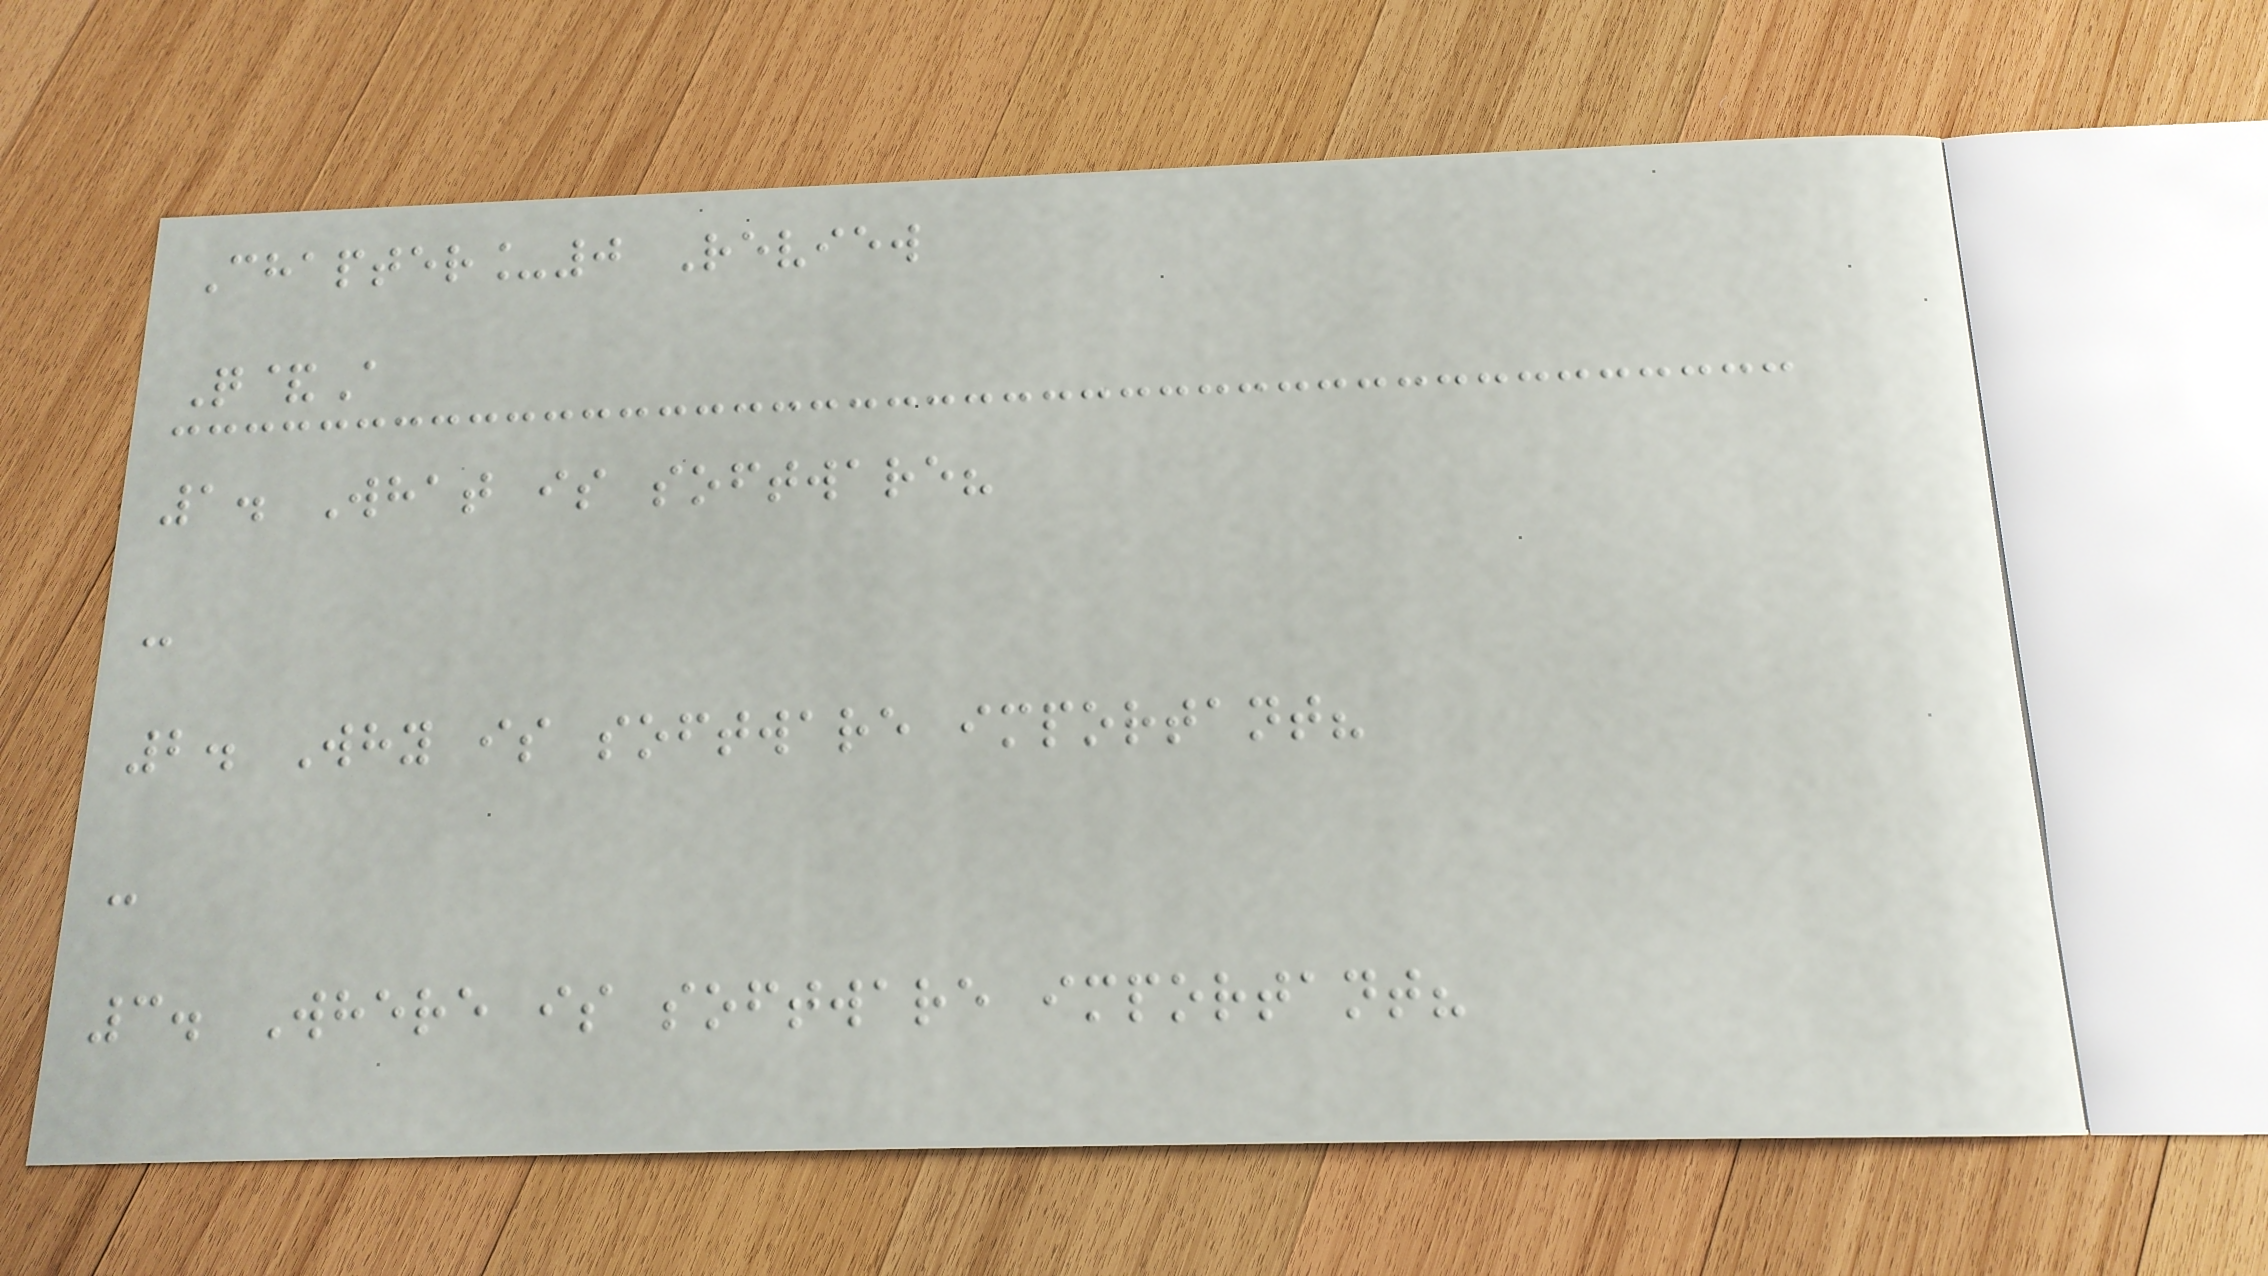Chapter_0 Review
Q&A
1. What is software?
-
2. Why is software important?
-
3. Where is software important?
